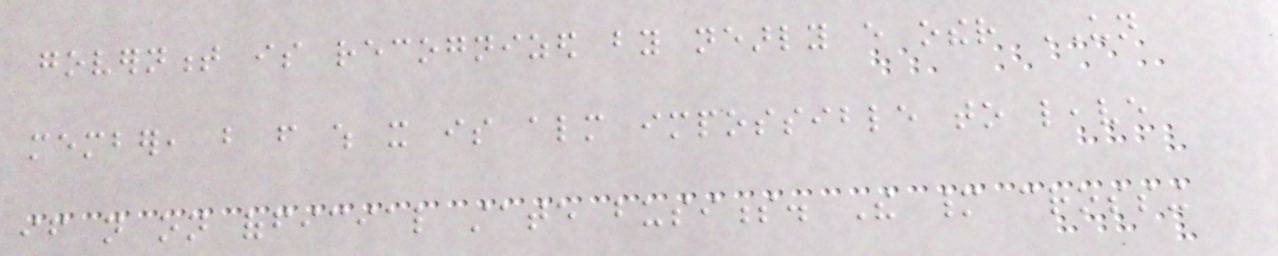government is recognized by nearly every other UN
member, but from which it is almost impossible to leave
if not on official state business. The many crossing
